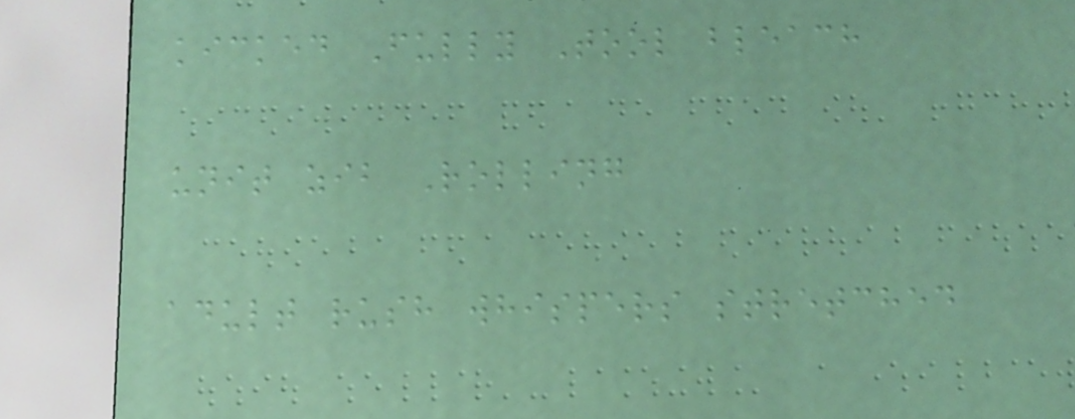kicked Fully Tool bleach
unit zib Rolling
adult rush whispers stretched
